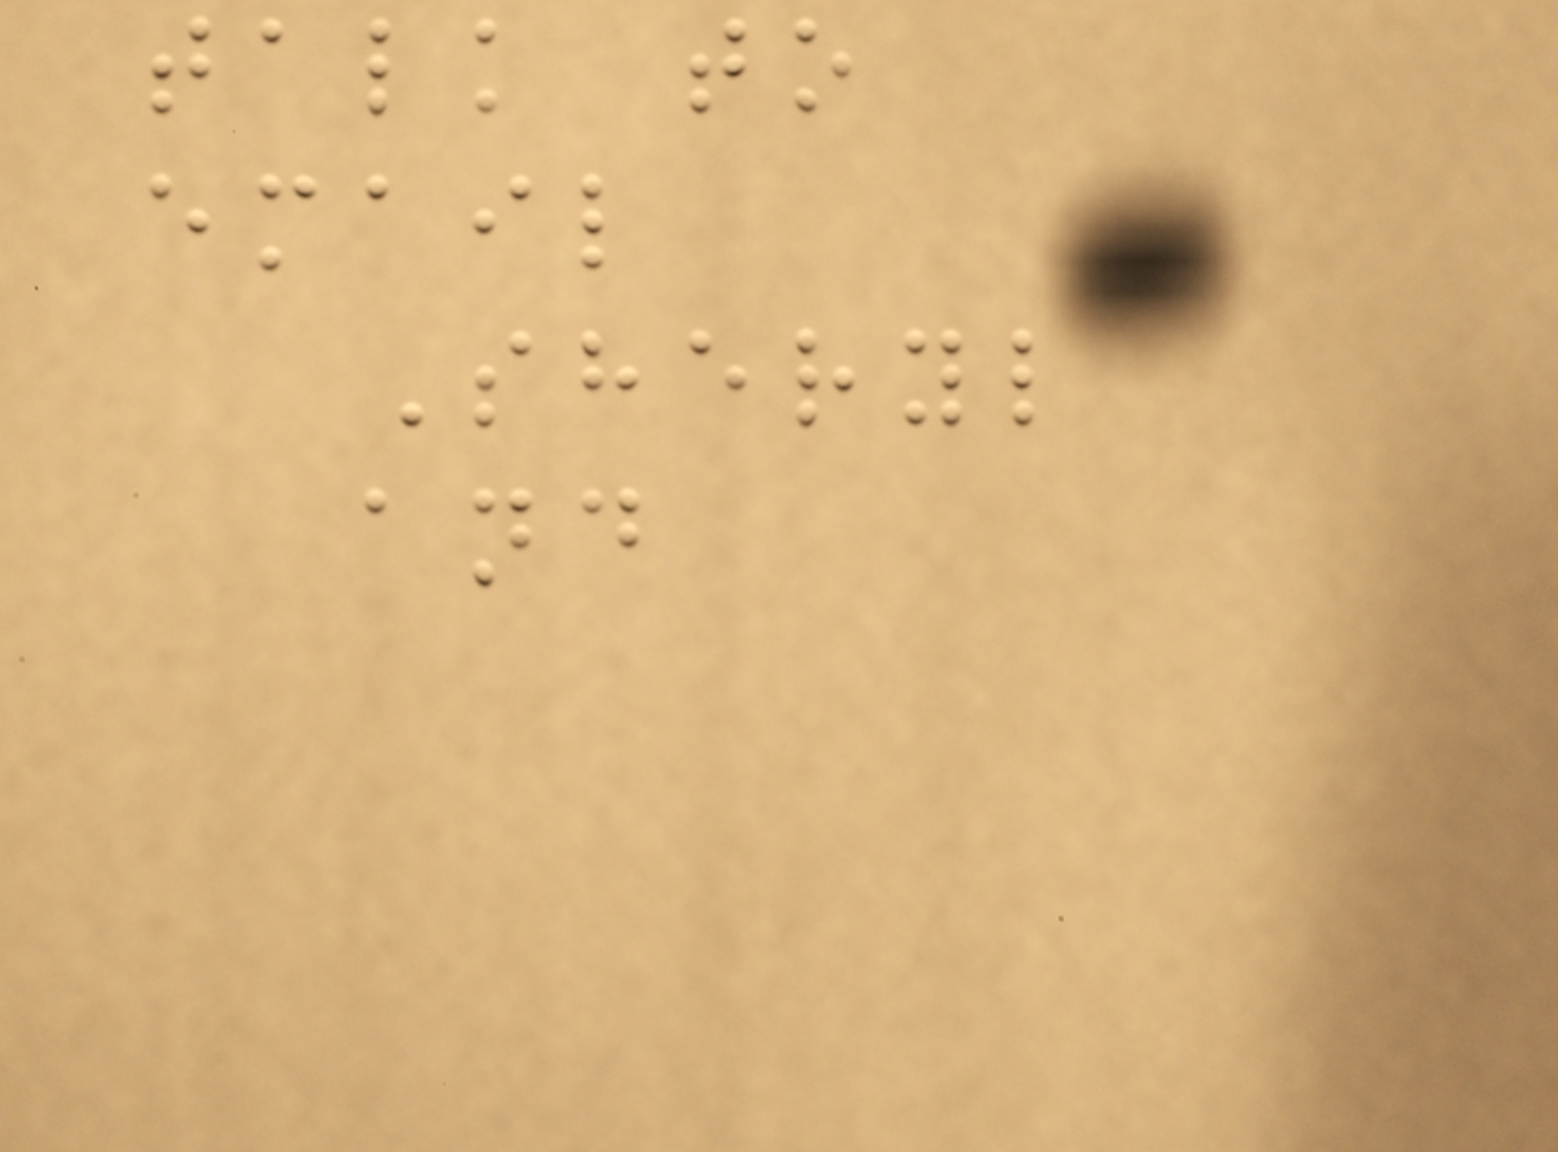talk to
email
Sheryl
and
